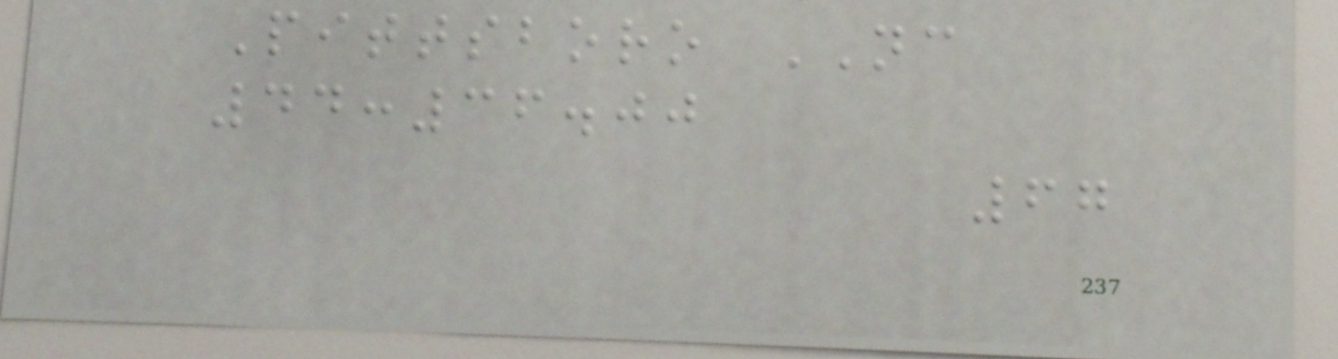Pittsboro NC
44:36.00
67
